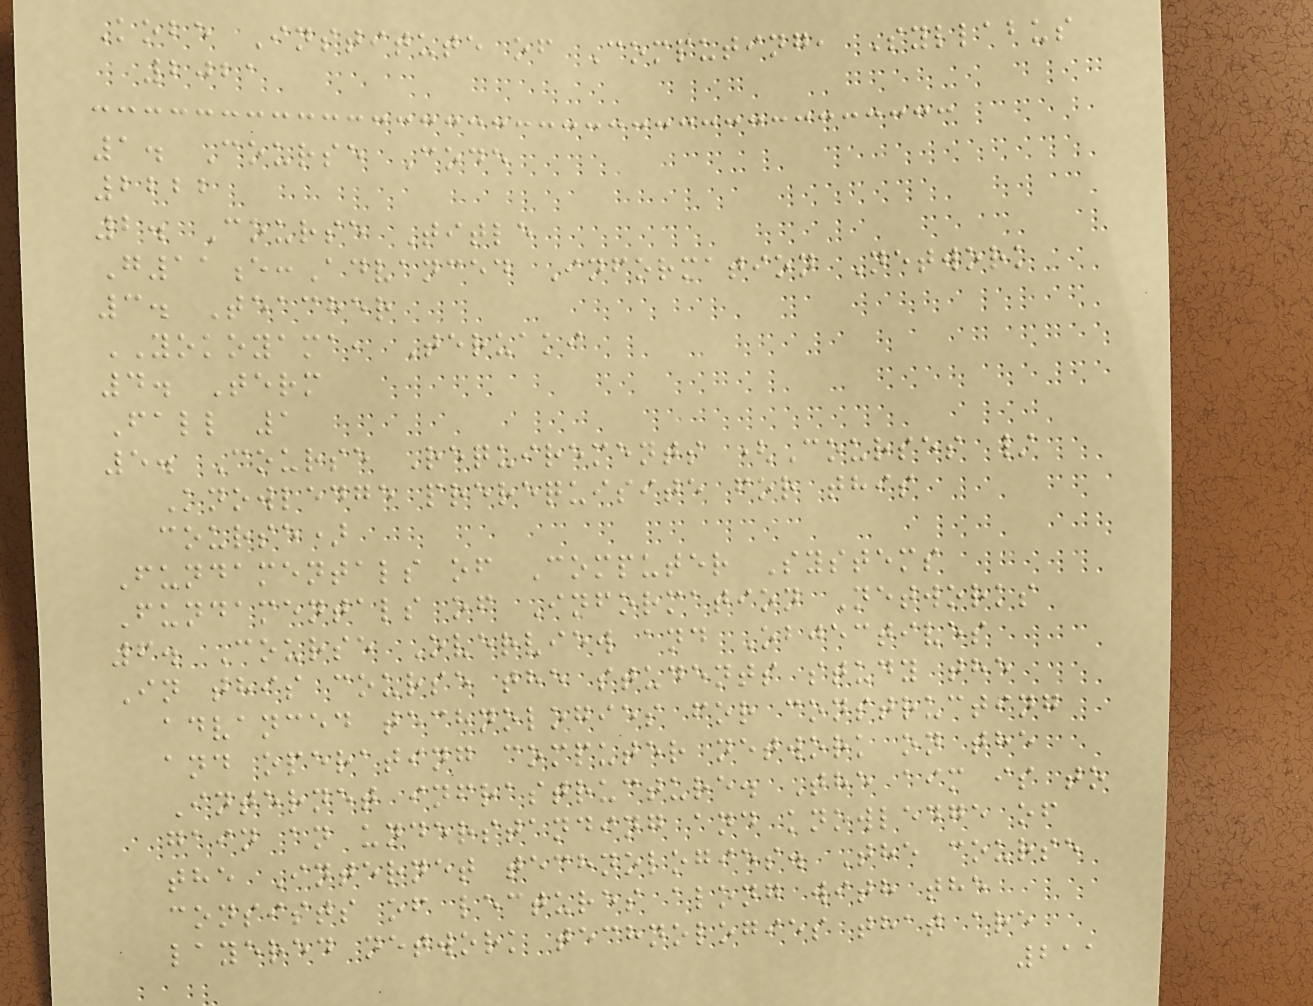Kobe Institute of Computing, Syllabus
2021
1. Course Code
2222
2. Course Title
G11e:Advanced Information Network
3. Teacher
YOKOYAMA, Teruaki
4. Term
Fall 1
5. Course Requirements (Courses /
Knowledge prerequisite for this
course)
Fundamentals of Computer Systems
Fundamentals of Information Networks
6. Course Overview and Objectives
In this course the students study the
advanced technologies for constructing
and operating computer network on the
Internet infrastructure. The aim is to
gain an understanding and knowledge of
the Internet technologies. The course
consists of lectures along with the
layered network technologies that are
211
